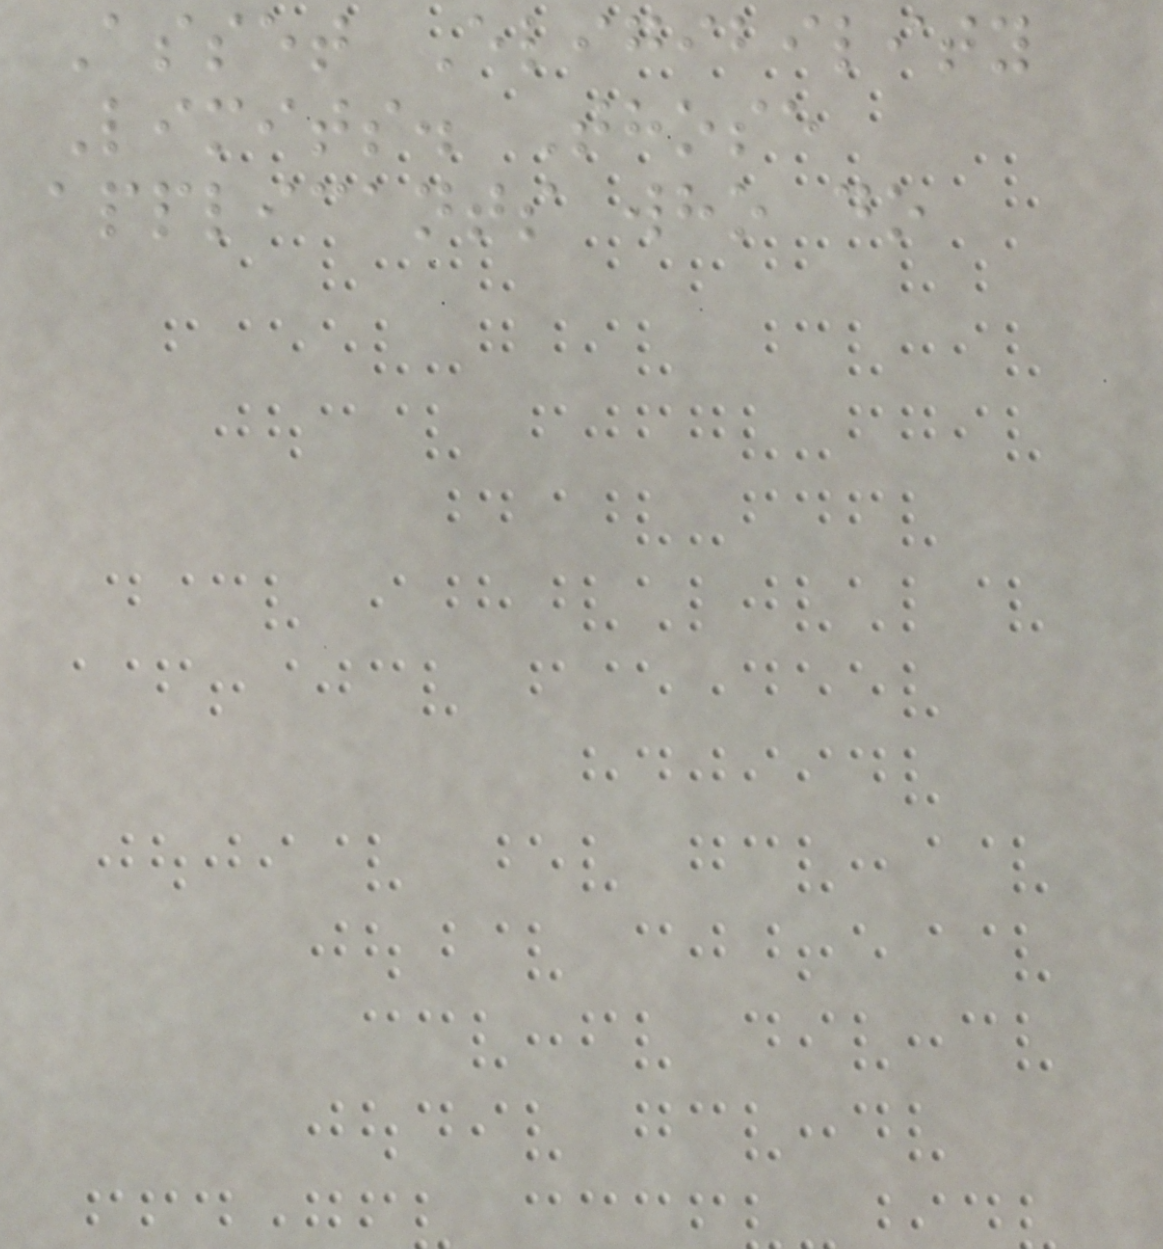Asset Eligibility
Limits. Those
applicants who do
